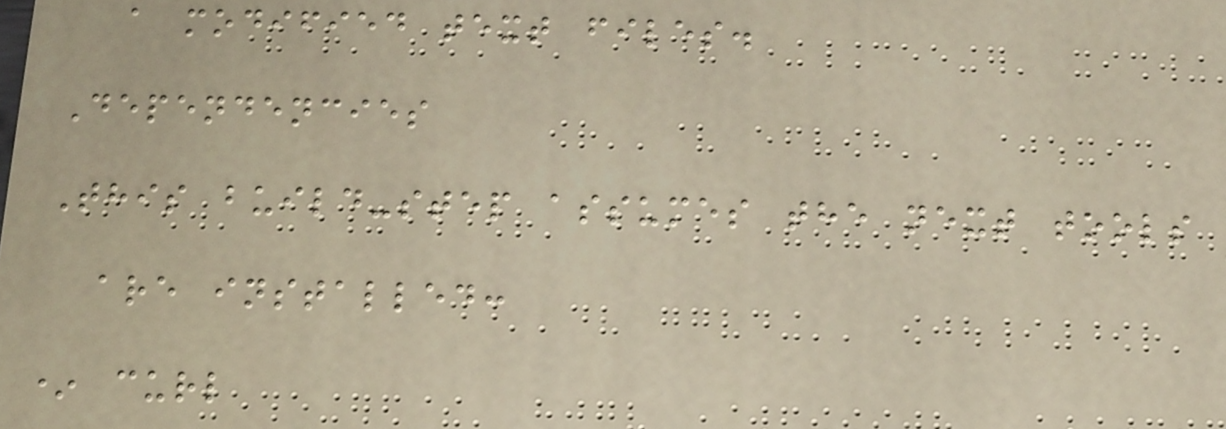a modified text files.
Dependencies
This build-step assumes the next tools
are installed:
* curl
